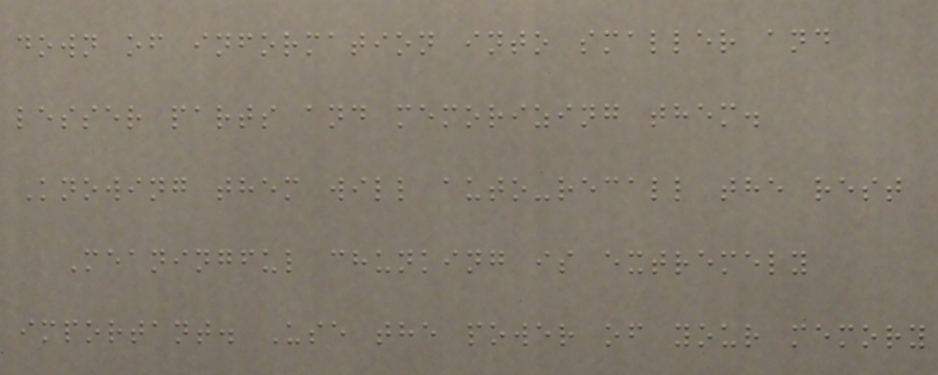down of information into smaller and
lesser parts and memorizing them.
Knowing them will auto-recall the rest
Meaningful chunking is extremely
important. Use the power of your memory
